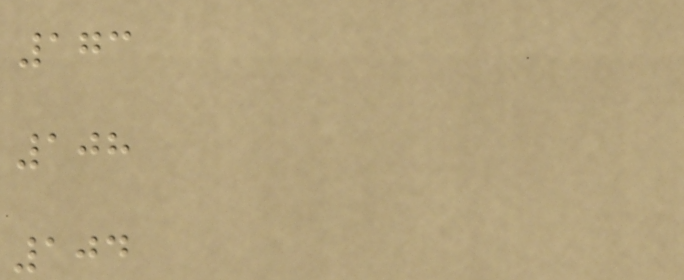173
108
104
